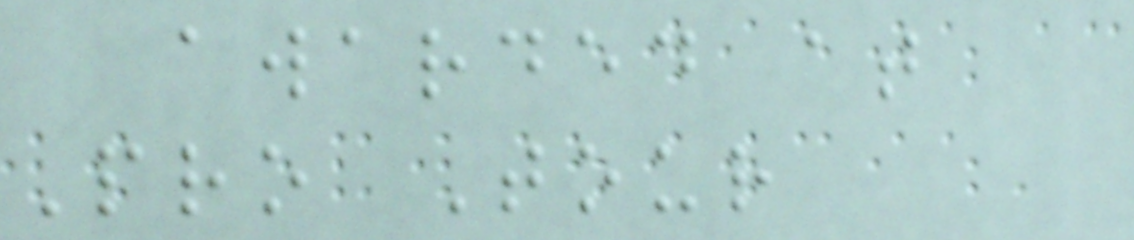awarded at
Pro Tour
